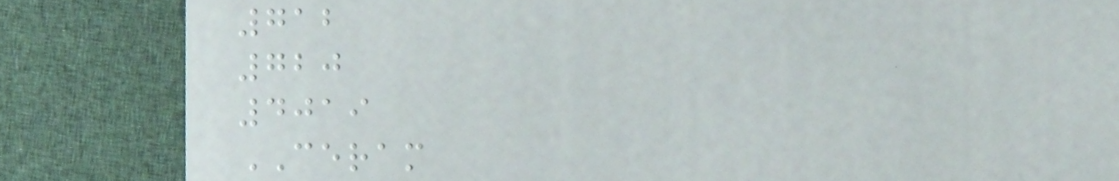712
720
4019
CERAM
